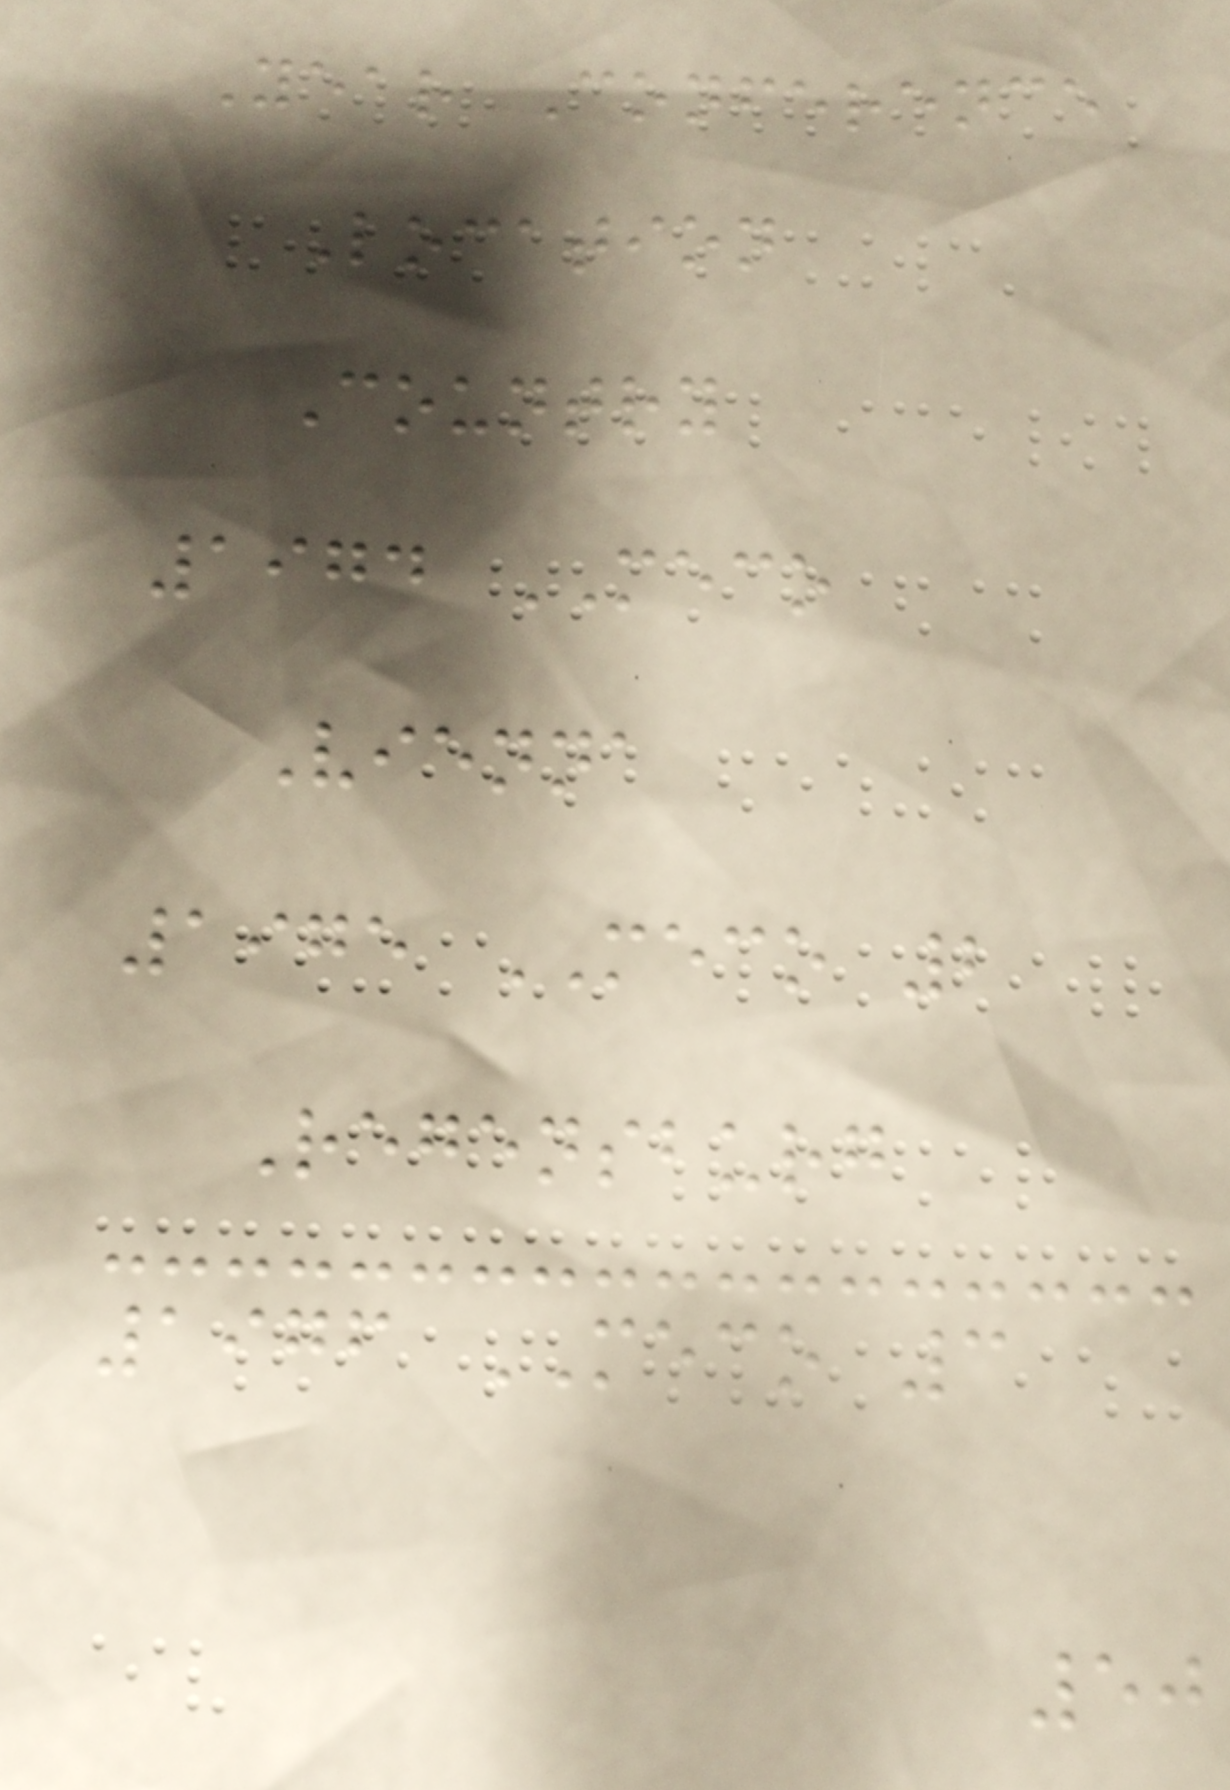Year Conference
Location
Country
1974 MECO
Vienna
1975 MECO 2
Regensburg
1976 MECO 3
50
